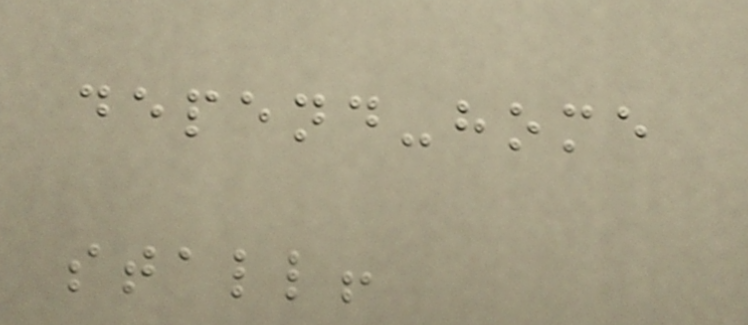depend-home
stall!
